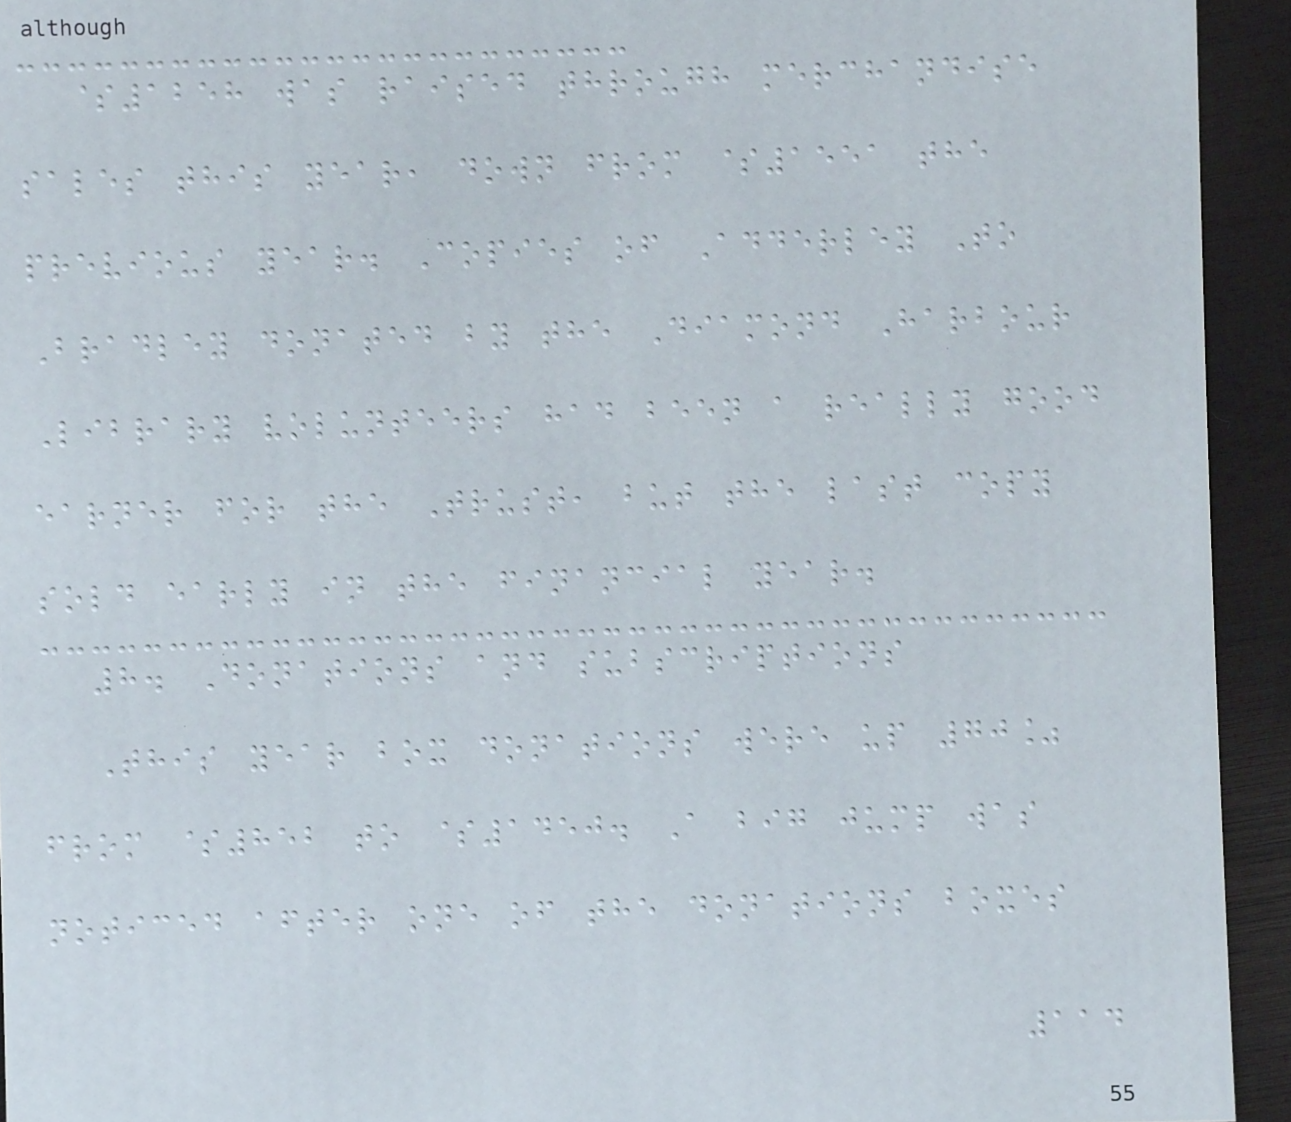$1258 was raised through merchandise
sales this year, down from $1551 the
previous year. Copies of Adderley To
Bradley donated by the Diamond Harbour
Library volunteers had been a really good
earner for the Trust, but the last copy
sold early in the financial year.
8. Donations and subscriptions
This year box donations were up 70%
from $852 to $1450. A big jump was
noticed after one of the donations boxes
114
